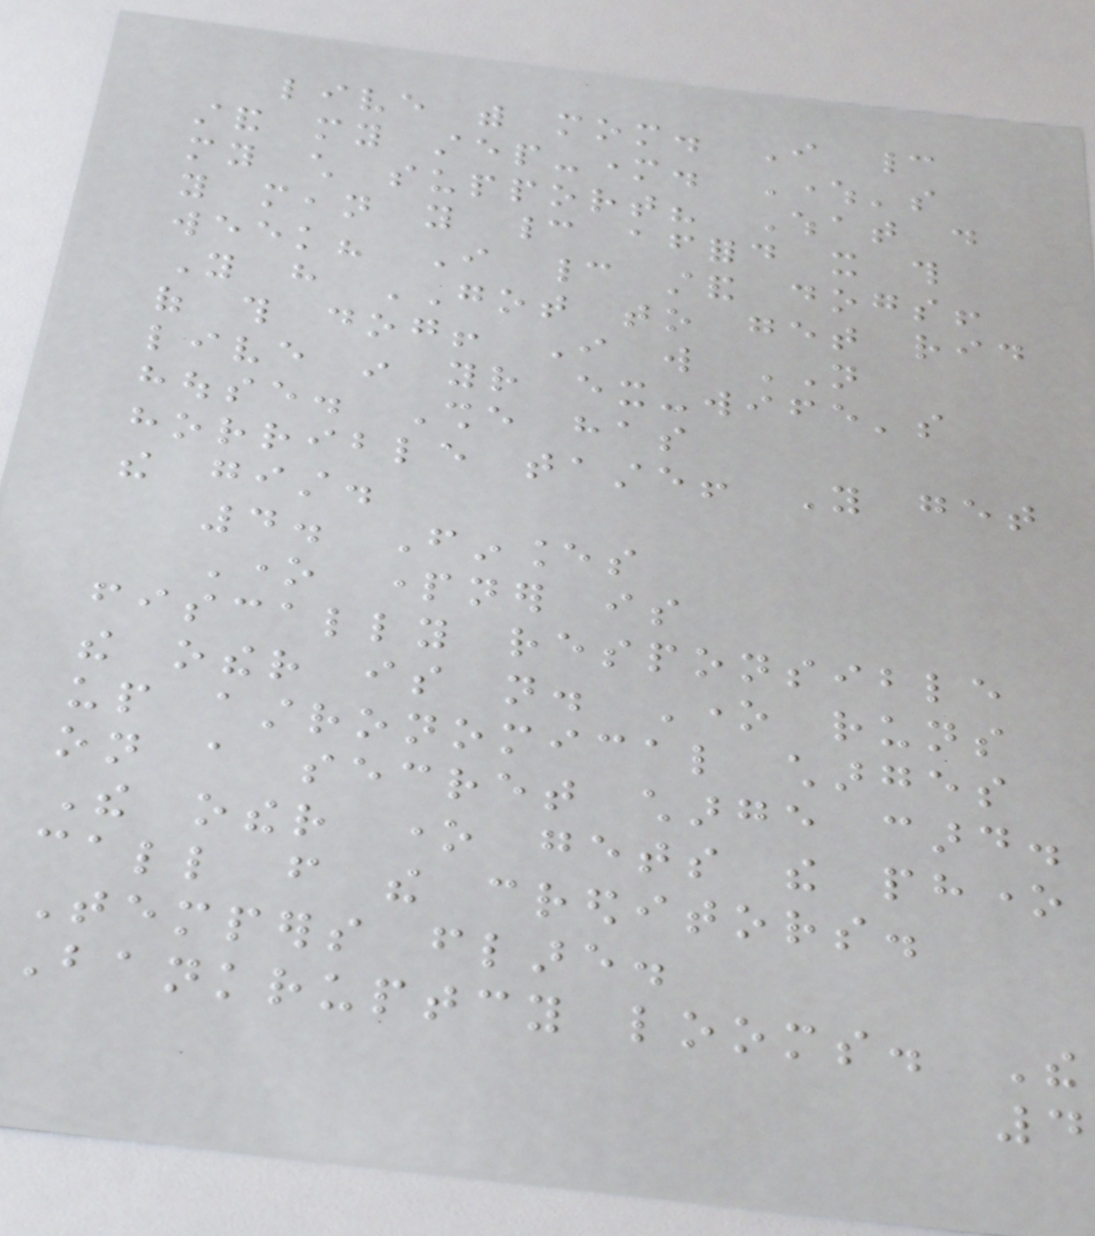live with mom. I cannot
stand my step-mother. Where's
my child support? What do
you mean you cannot afford it this
week? I cannot stand dogs!
You have GOT to get rid
of this dog! I will NOT
live in your ex-wife's
house. She has
horrible taste! You get
the gist.
4. Finances
One partner is
fiscally responsible
the other is not. One runs
up astronomical charges
on a secret charge card.
The other one gets the phone
call from the creditors.
Tempers flare.
Bankruptcy looms. The
4
